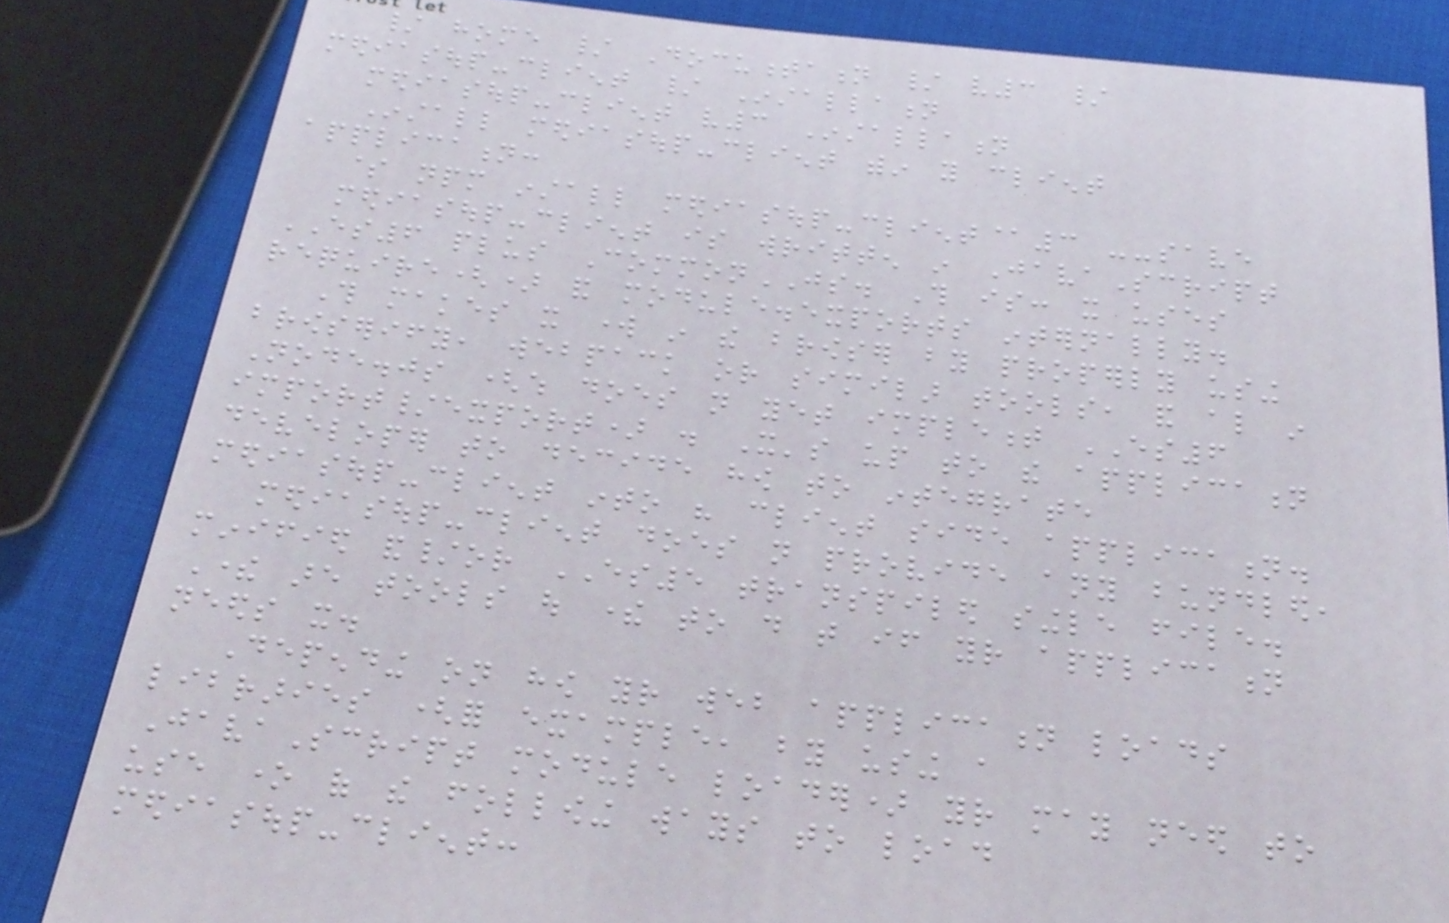/ home / Documentation / v3 /
mediasoup-client / Installation
mediasoup-client v3 Installation
Install mediasoup-client within you client
application:
$ npm install mediasoup-client@3 --save
mediasoup-client is written in JavaScript
ES6 plus CommonJS. This is: it uses
require() and module.exports internally.
This makes it work in the browser by properly using
browserify, webpack or similar tools, and also in
Node.js (which does not yet implement ES6
import/export) . It's up to the application
developer to decide how to integrate
mediasoup-client into his client side application.
mediasoup-client does not provide any bundled,
minified and/or ES5 transpiled single file.
There are tools out there to do that if your application
needs it.
Depending on how your web application loads
libraries (for example, by using a
JavaScript module loader) your may need to
use one of the following ways to load
mediasoup-client:
